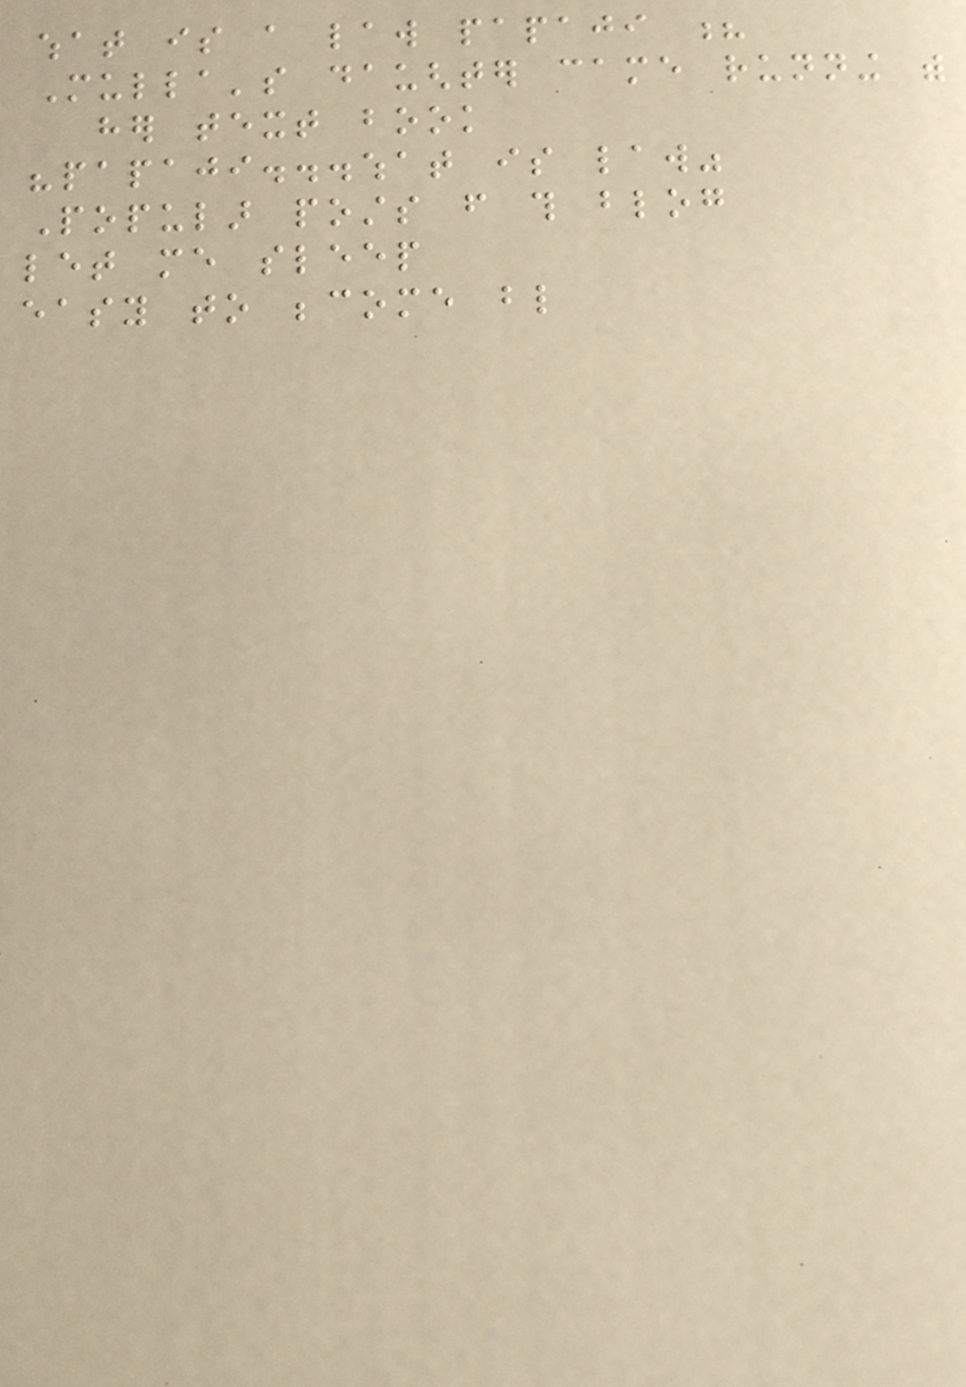what is a law papaji ?
Mulla's daughter came running with
her text book
"papaji...what is law"
Popular posts from this blog
let me sleep
easy to become blind
